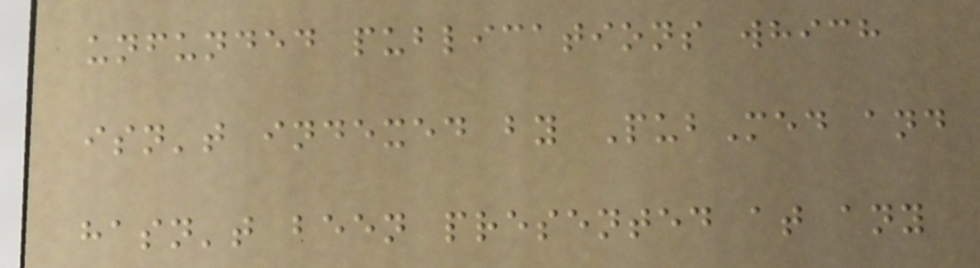unfunded publications which
isn't indexed by PubMed and
hasn't been presented at any
